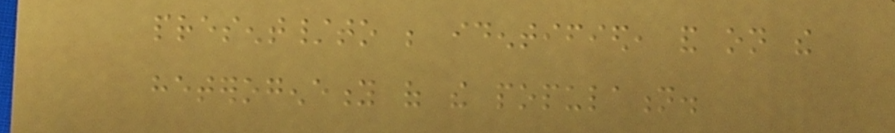present/to be identified, and on the
heterogeneity of the population.
